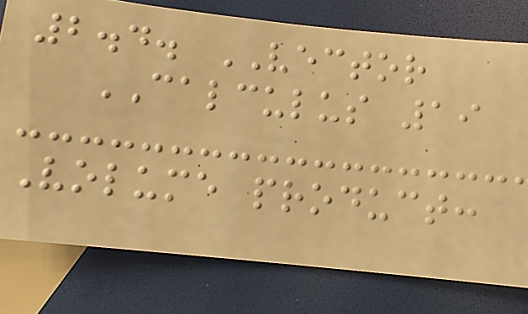2.4. VECTOR
CALCULUS 19
Volume product:
